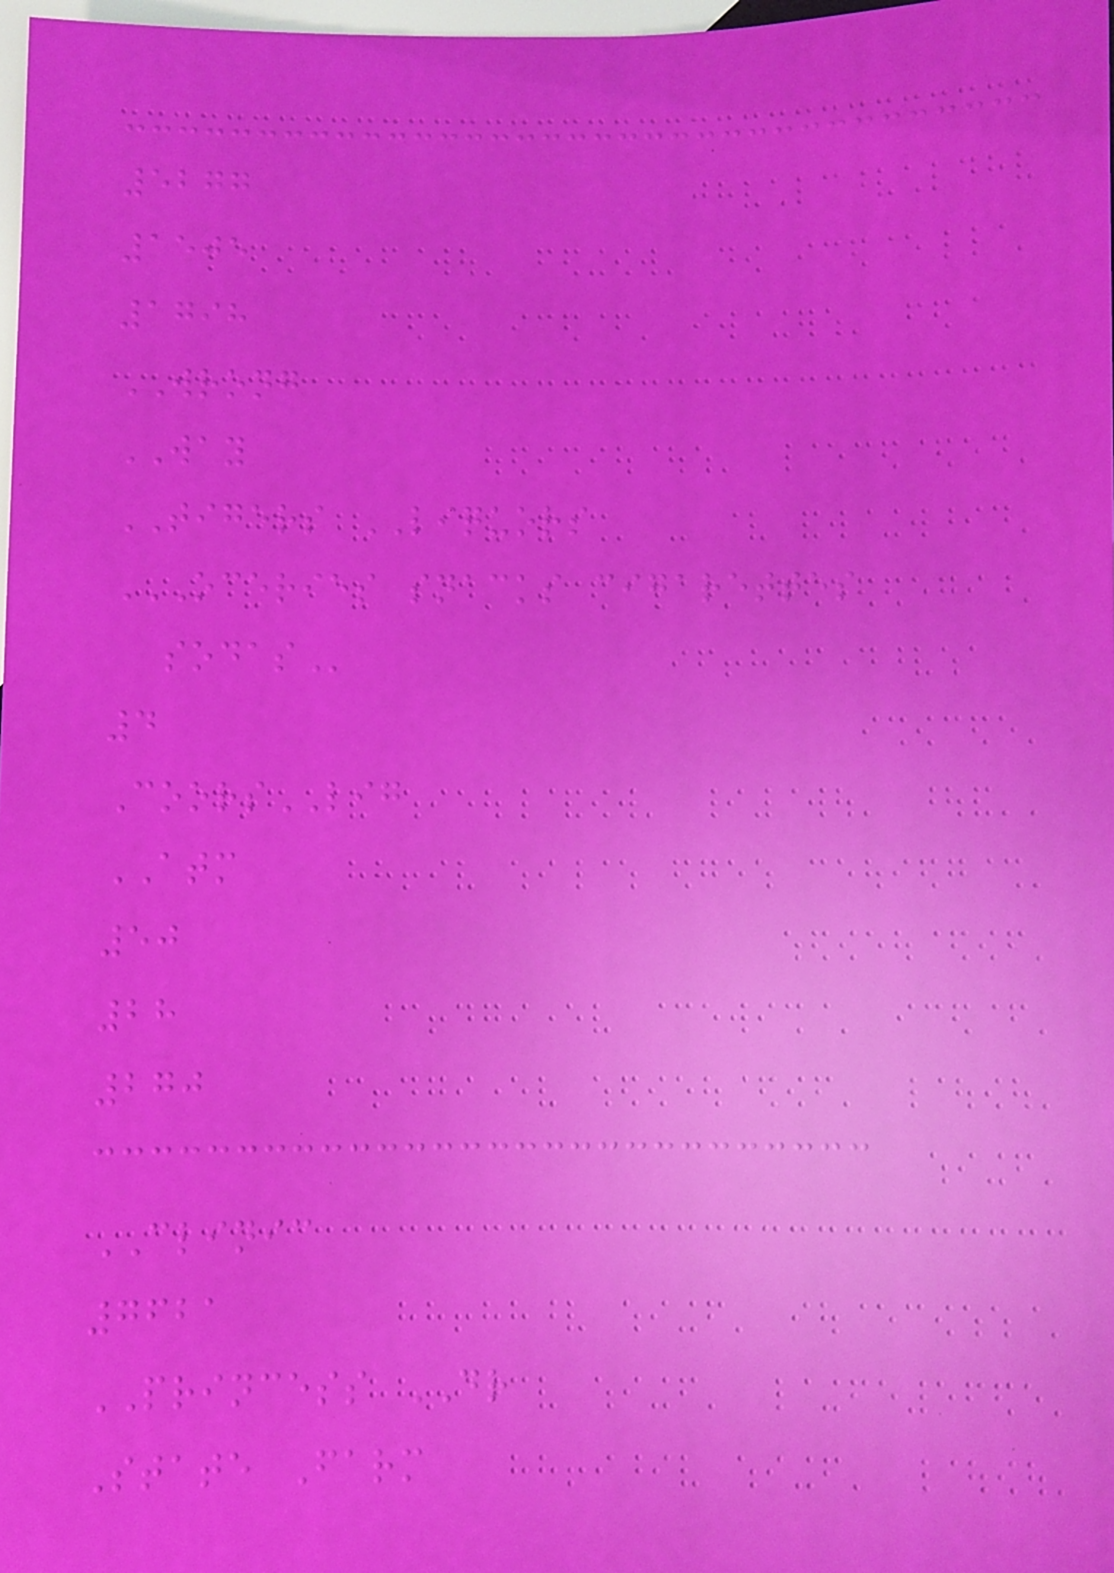5277
1505
1798
WRONG
WAY
TIGERS LIQUORS
OCERIES SNACKS CIGARETTES
SODAS
4
CoorsLIG
ATM
50
28
270
CLINIC
7621
PRINCESS DR
State Farm
